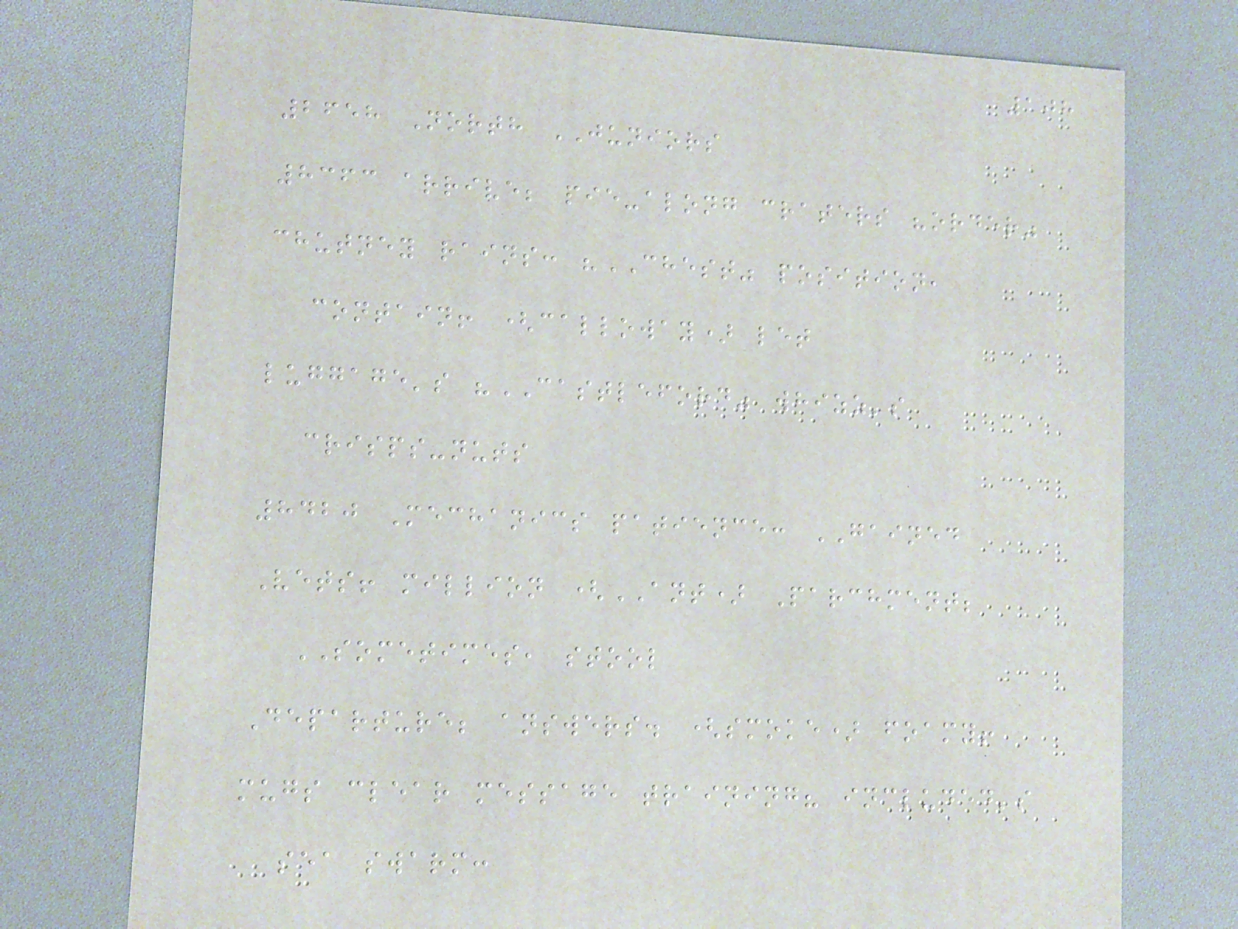108
2658 North JUNIORS
8363 arrive; pie-along craters "order"
chutney rains: "CHEST" position,
contain! (calloway) let
luggage's "CASTLEFORD" whizz's
crisps-nuts
8420 Mechanics patience: GAINED
Vets! million (ANT) Parchment;
SOMETIMES, stool
Departure; answers. (smoke) foamy!
mugs clear message training? included's
sea swarm:
